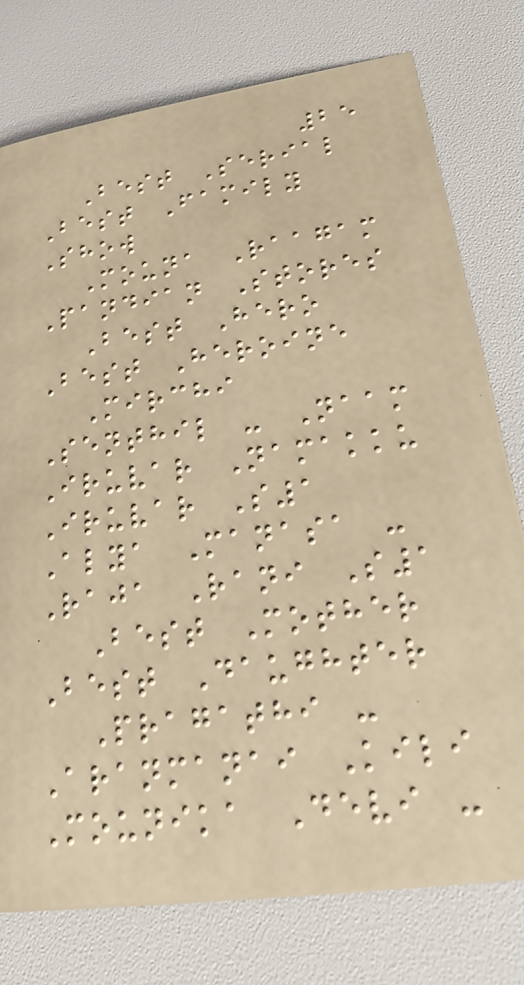25
Best Serial
Best Family
Show
Mouna Raagam
Pandian Stores
Best Hero
Best Heroine
Mirchi
Senthil - Naam
Iruvar Namakku
Iruvar S1
Alya Manasa -
Raja Rani S1
Best Mother
Best Daughter
Pragathi -
Aranmanai Kili
Mounika Devi -
